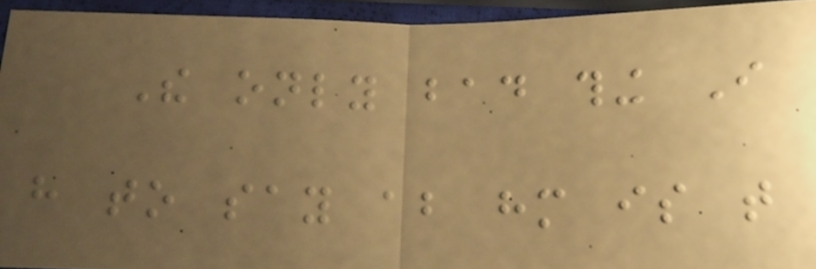The only bad thing I
have to say about him is that
